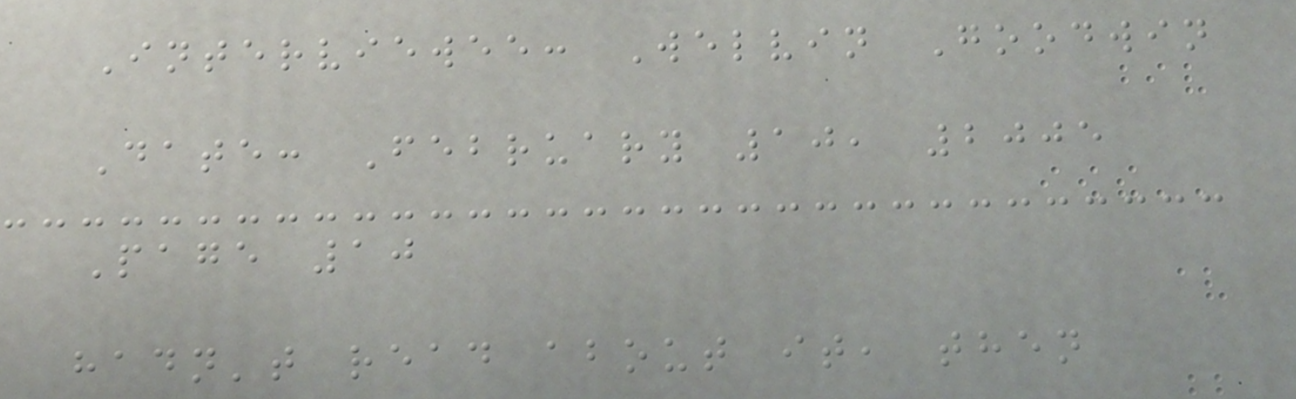Interviewee: Welvin Goodwin
Date: February 10, 2005
Page 10
hadn't read about it, then
